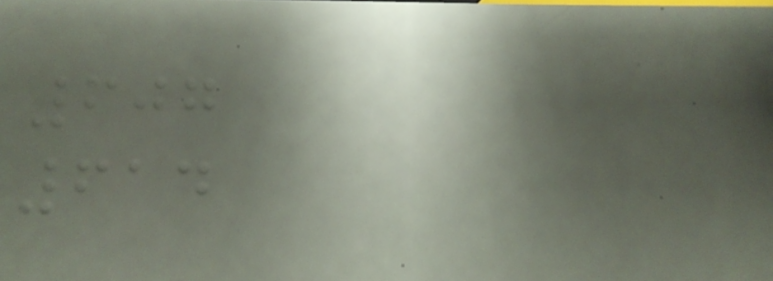607
614
